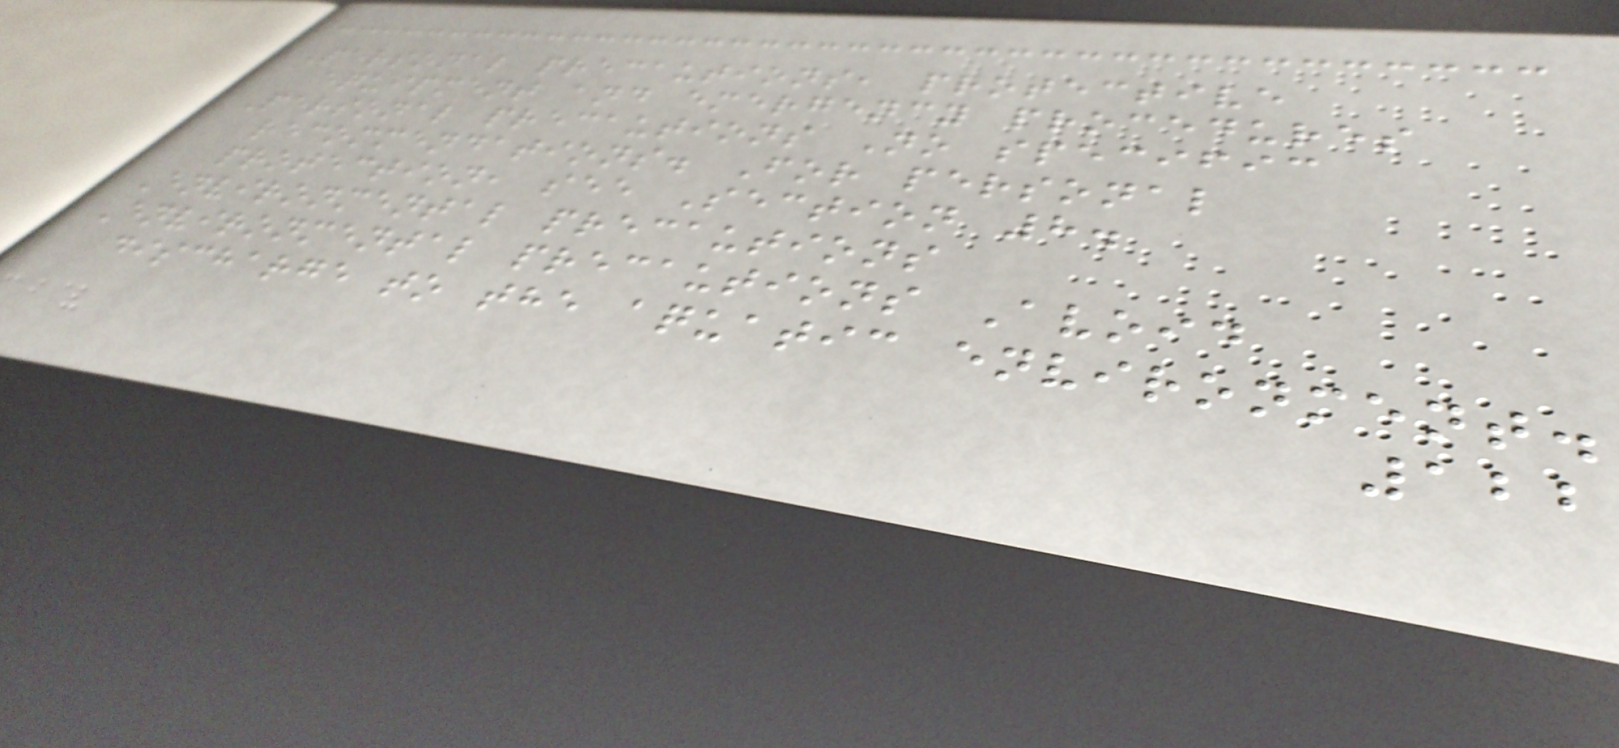Personal precautions, protective
equipment and emergency procedures
Personal precautions No specific
recommendations. For personal
protection, see Section 8.
Environmental precautions
Environmental precautions Avoid
discharge to the aquatic environment.
122
